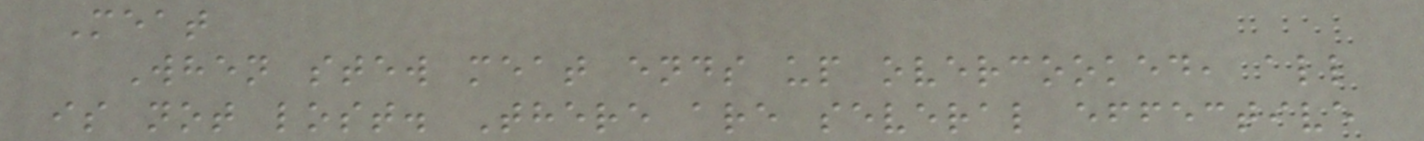Meat
When stew meat ends up overcooked, all
is not lost. There are several effective
